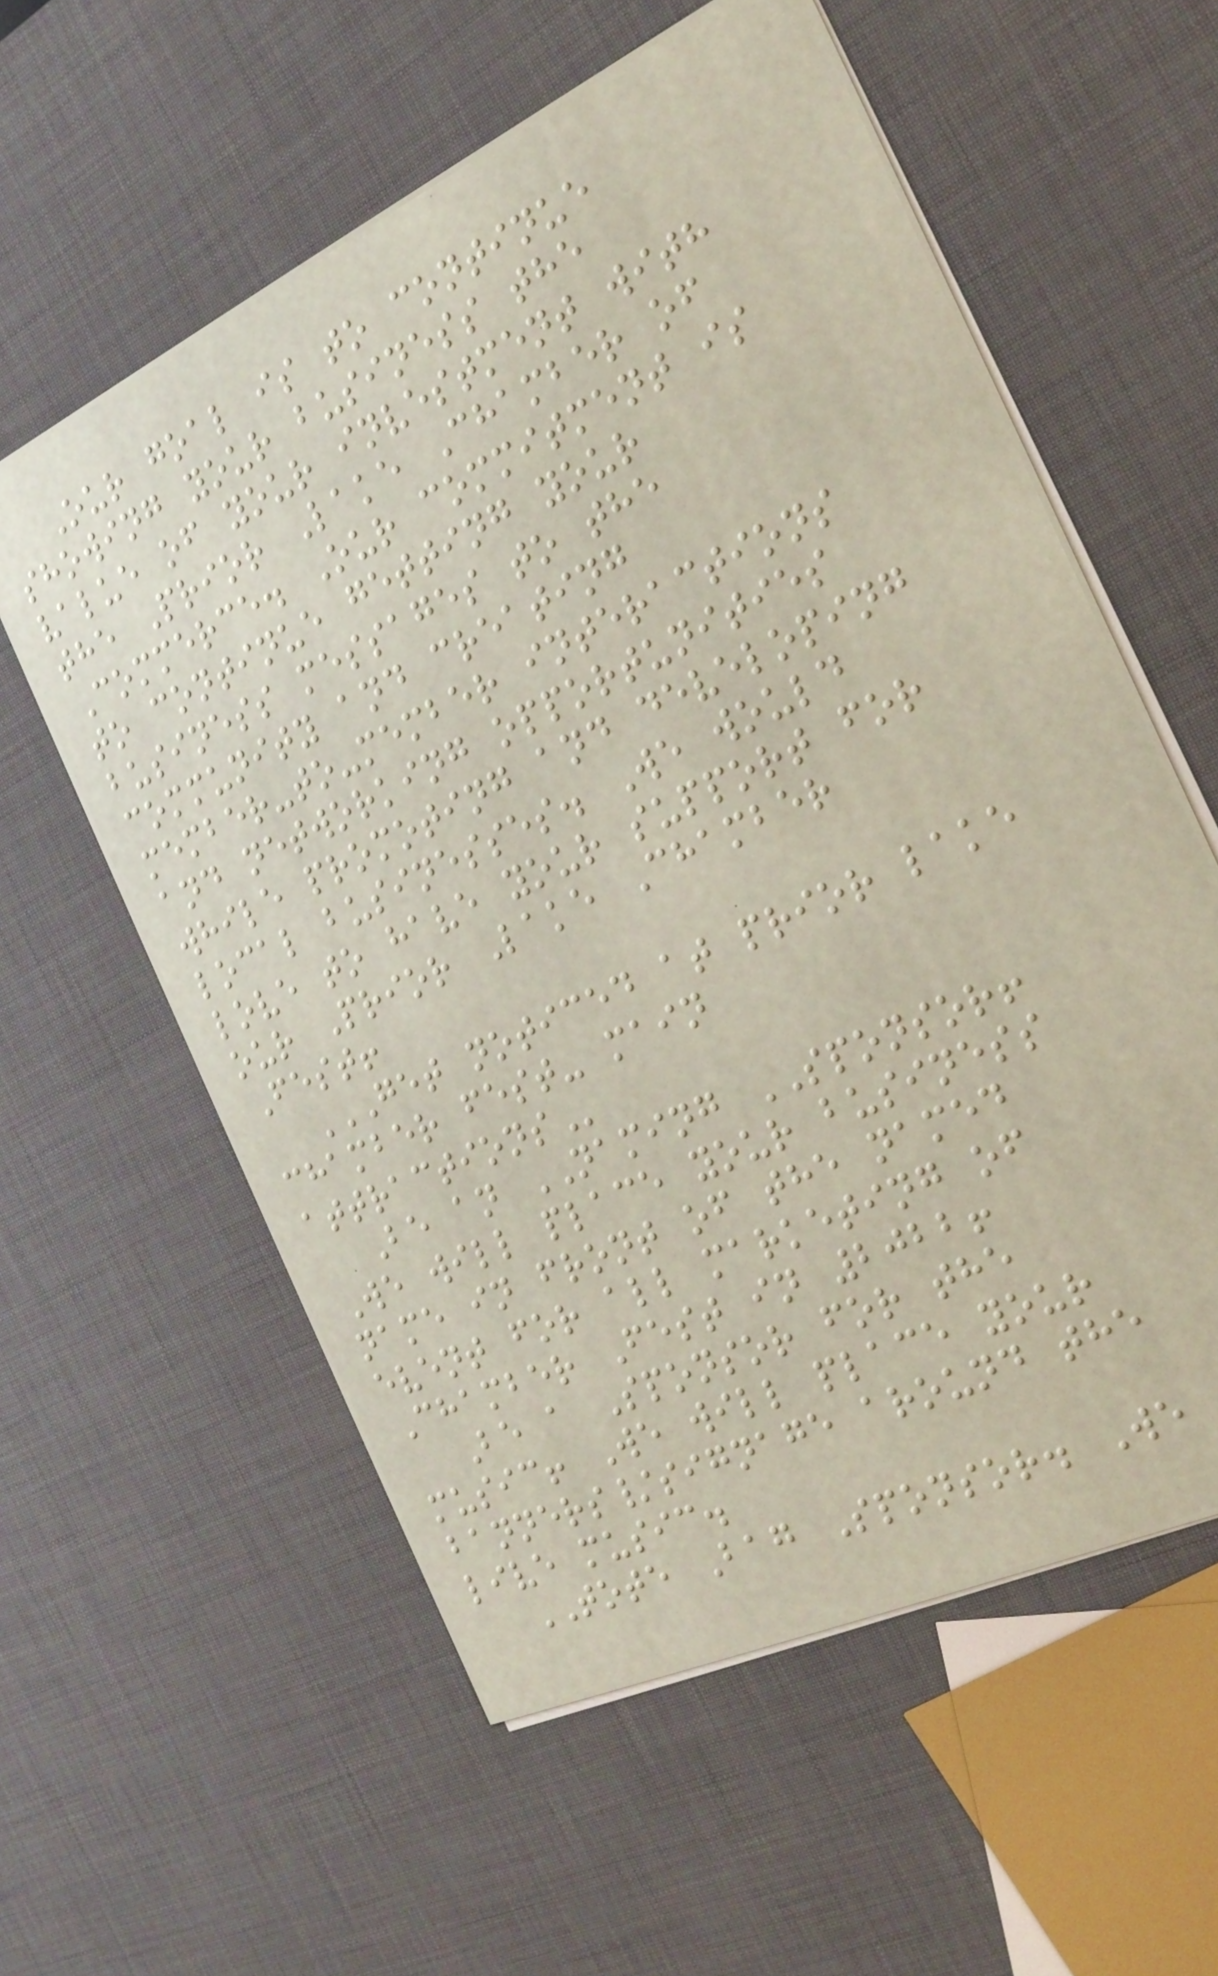Our goal is to continue
showing your business the
value of your investment with
the Prior Lake Chamber of
Commerce. Our commitment is
to continue getting your
business messages to the
community and creating
member-to-member interactions
and networking opportunities
while promoting and developing
local businesses. We would
love to have your support for
our Prior Lake Chamber
Fest!
GET NOTICED AT PRIOR LAKE
CHAMBER FEST- MAIN
ATTRACTIONS
Be an NAMING SPONSOR!
We will place your business
name in front of the named
event for all marketing of
Chamber Fest in 2022!
Be a Sponsor for the
music! We will place your
banners/signage around the
live music.
TOTE Bag Sponsor. We
